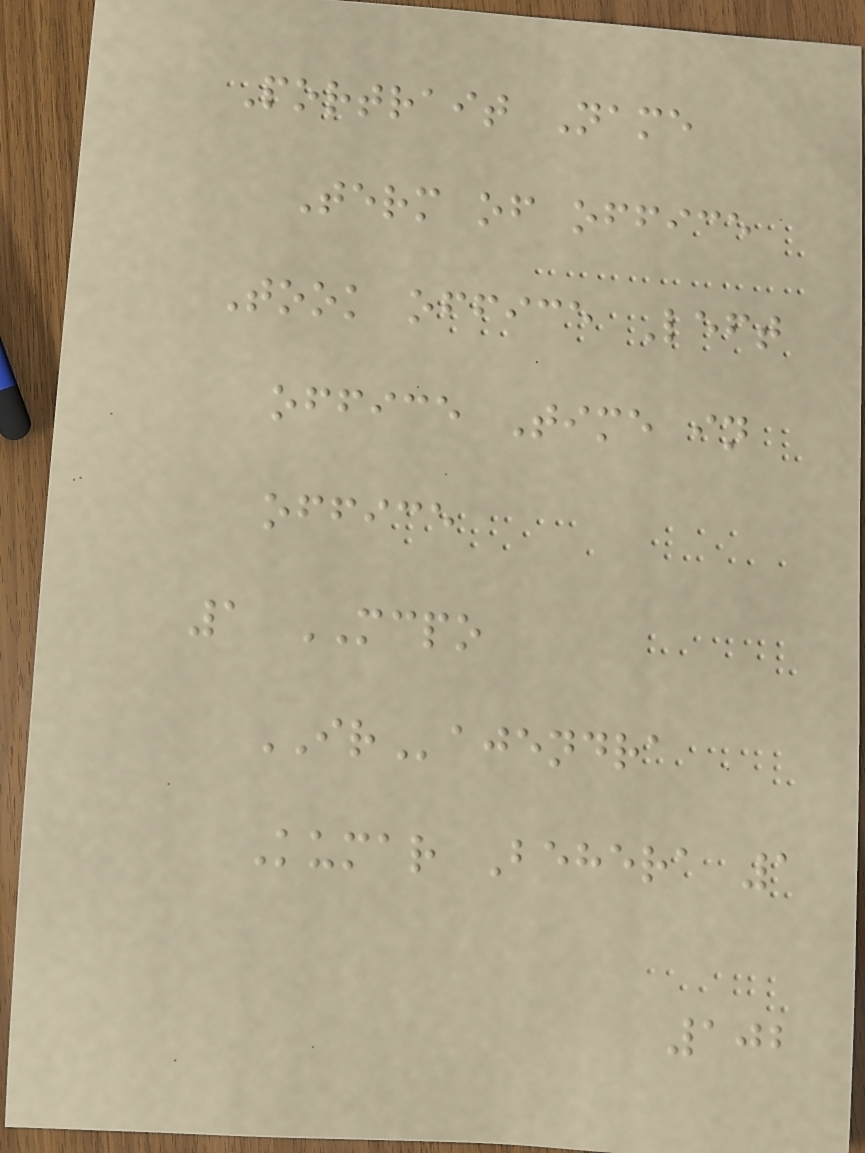Portrait Name
Term of office
Took office Left
office Time in
office
1 MCPO
IRajendra
Kumar Behera 1
102
